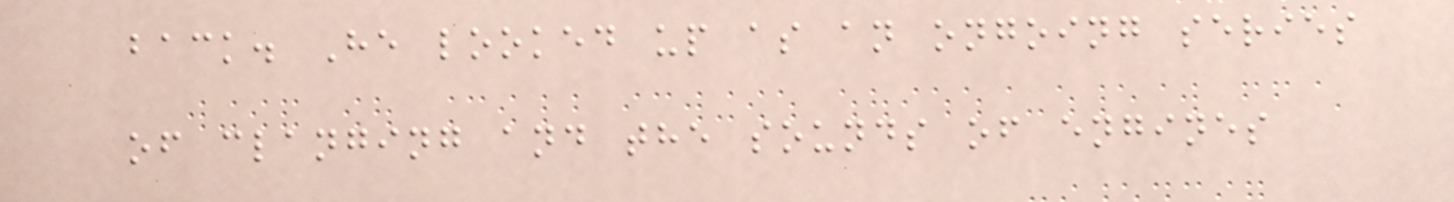back. He looked up as an ongoing series
of clanging and the sounds of engines
